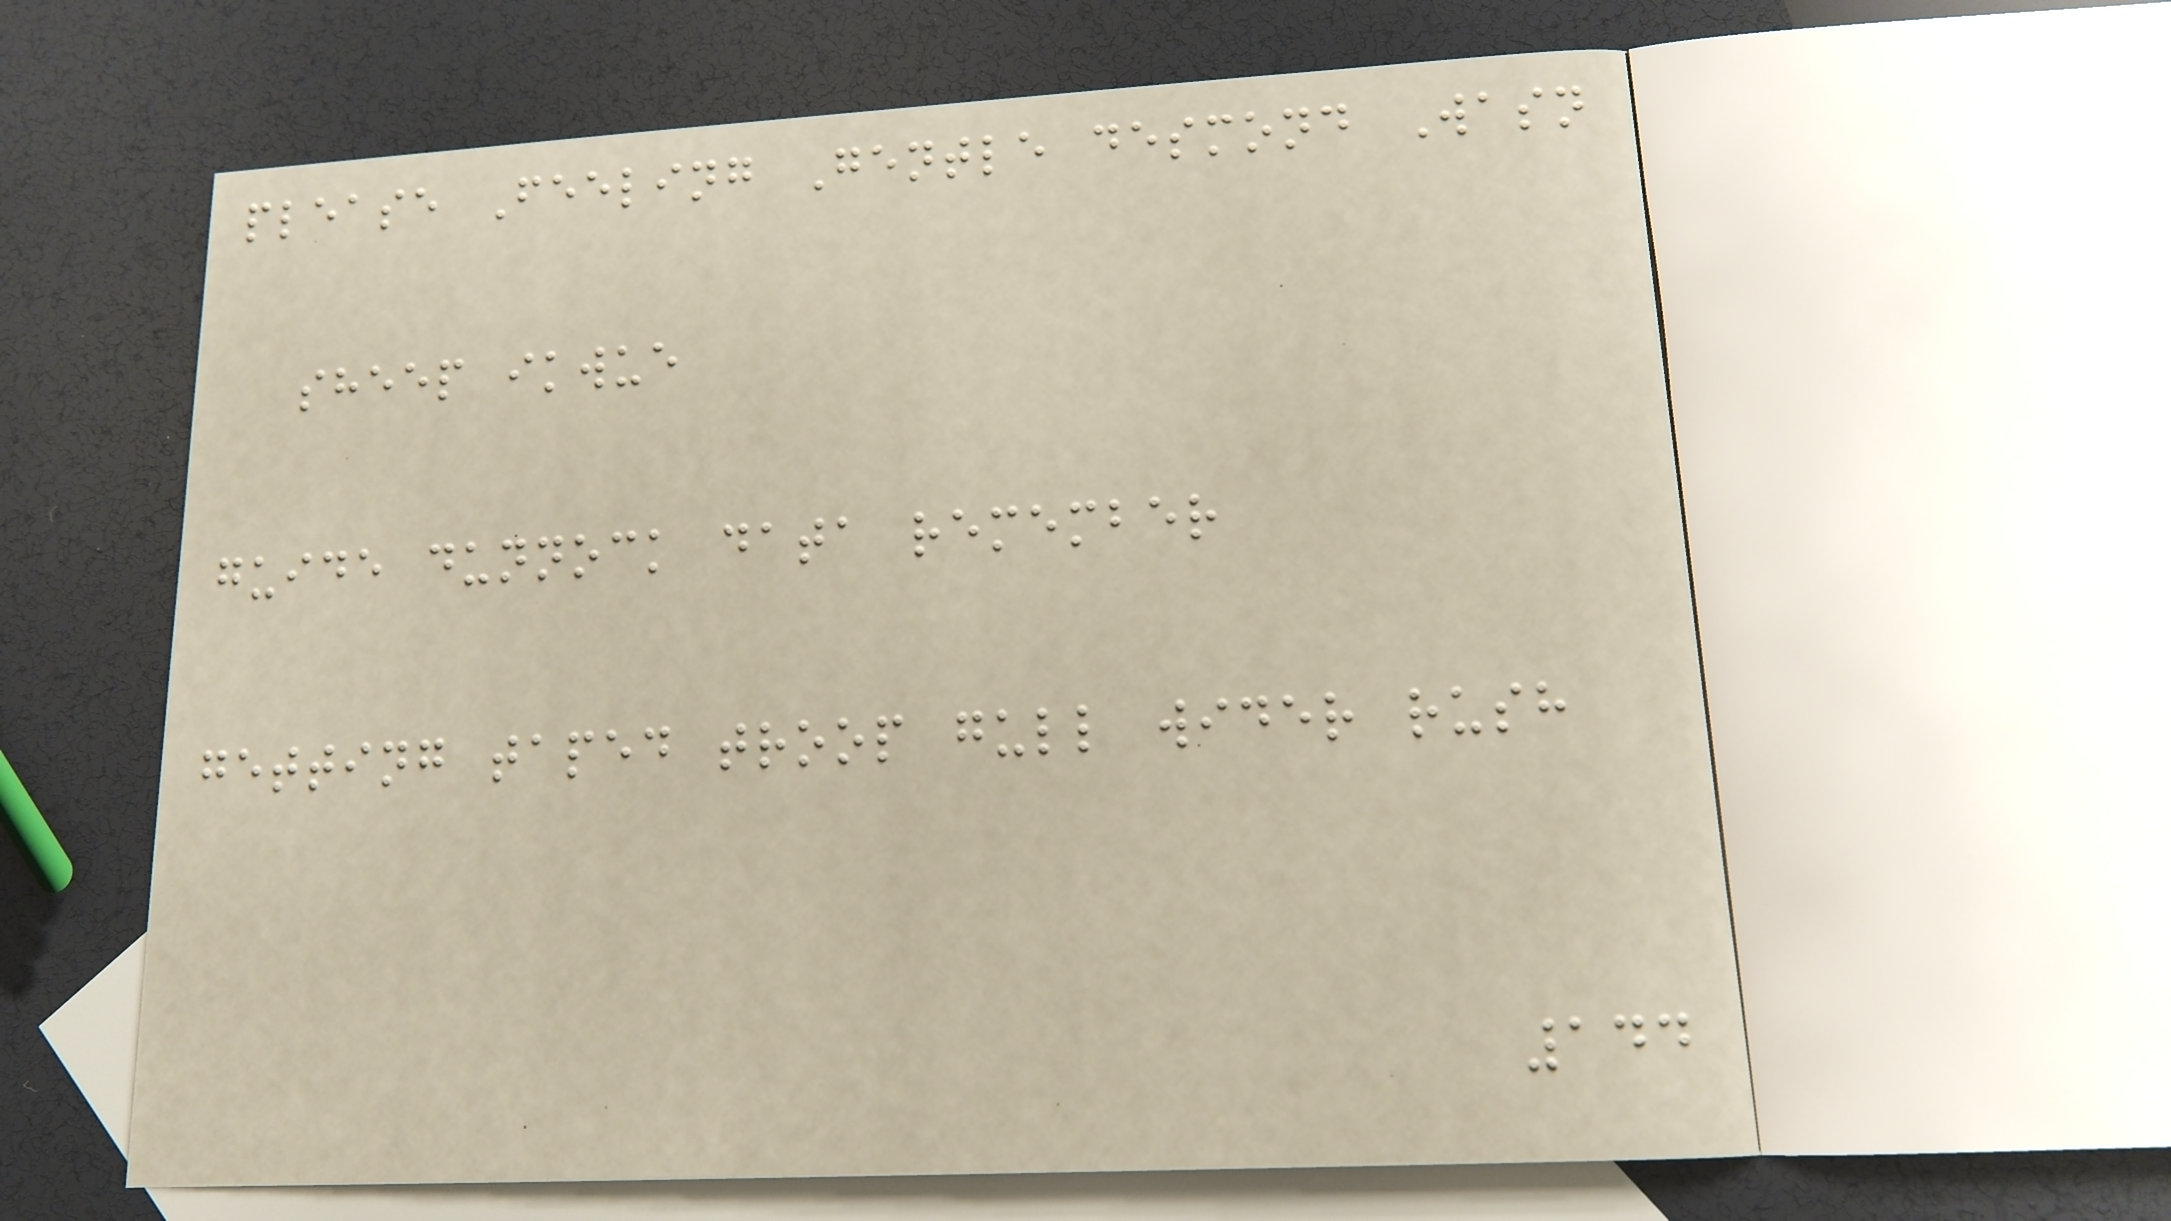please Feeling Gentle desmond Wasn
sheep ikwue
guide dunnock data remember
getting taped troop gull wider rush
144
